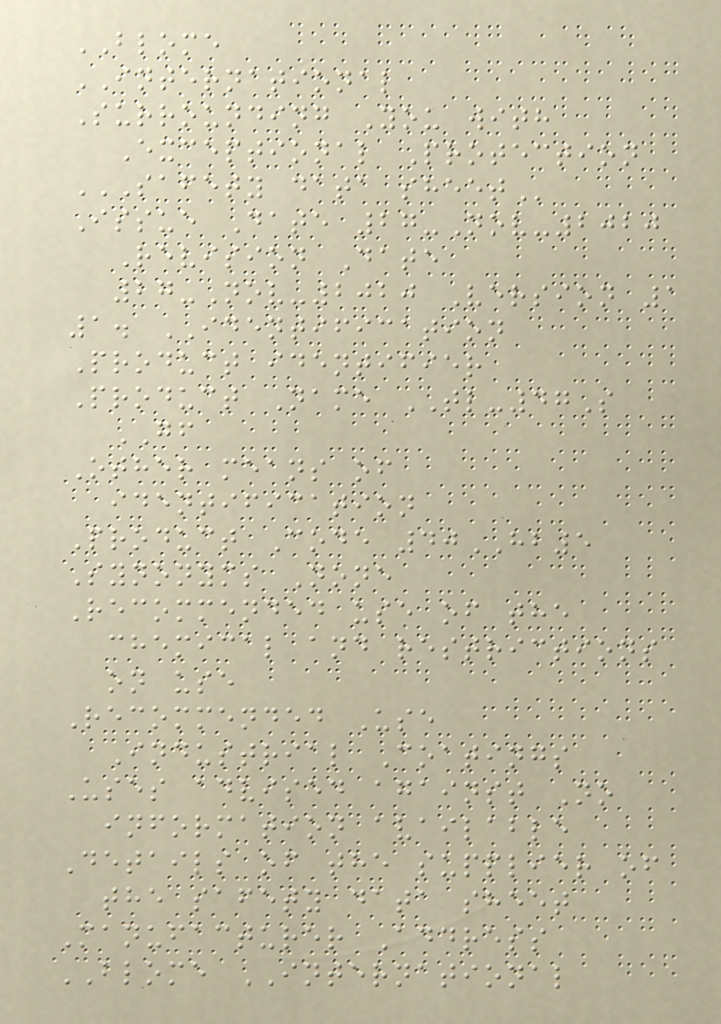BLOME
INTERNATIONAL
Surrounding You with
Exceptional Protection
SAFETY DATA SHEET
Issue Date 27-Nov-2020
Revision Date
27-Nov-2020 Version 1
1. IDENTIFICATION
Product identifier
Product Name TL-47S
GF
Other means of
identification
Product Code 40HB5
Synonyms None
Recommended use of the
chemical and restrictions
on use
Recommended Use
Industrial Coatings
Uses advised against No
information available
Details of the supplier of
the safety data sheet
Manufacturer Address
BLOME INTERNATIONAL
